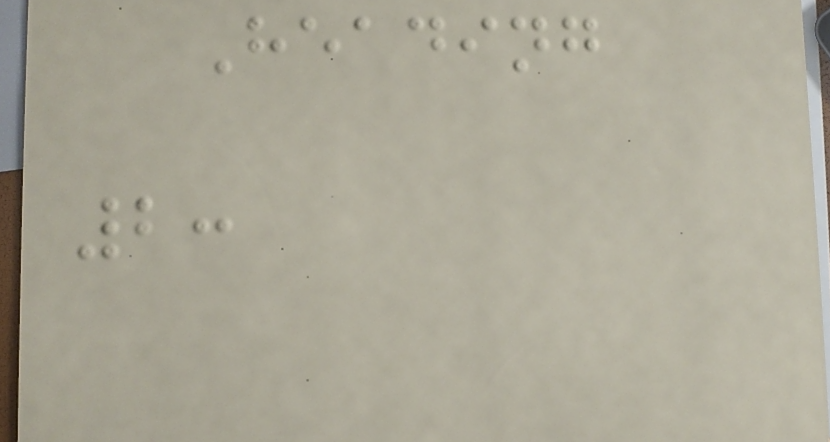Heading
2:
